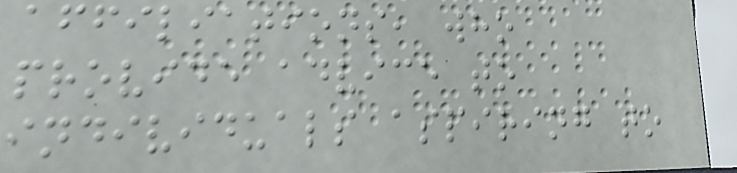affiliations, who
provide advice to
individuals aspiring to
